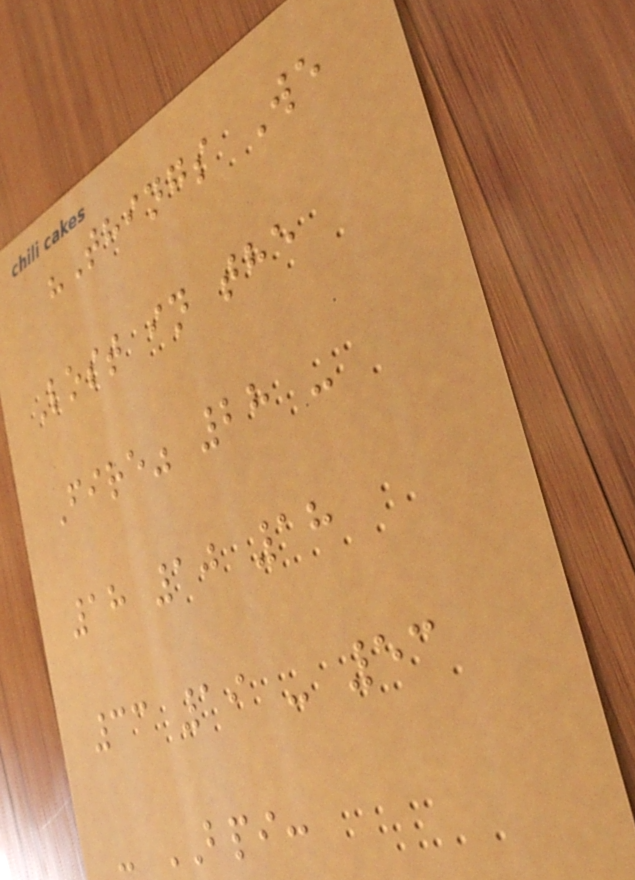"Things We
Lost in the
Fire" 28 -
18 10 18
33 19 - 53
- BPI:
